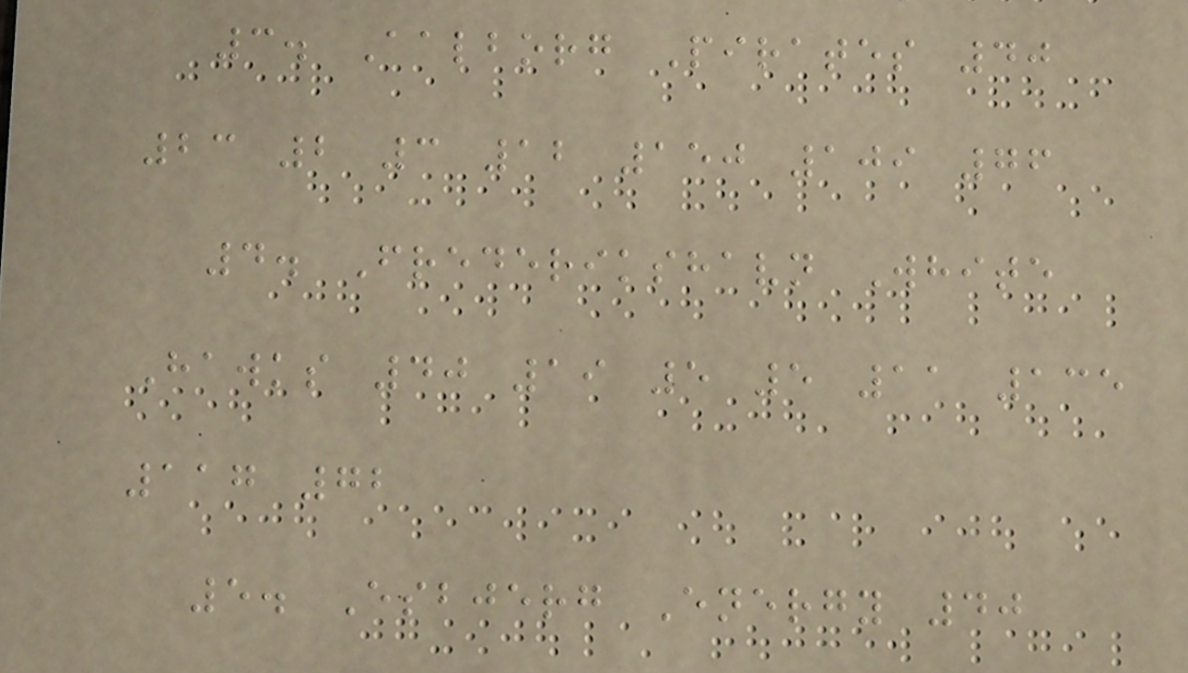3. Aalborg Pirates 40
23 2 3 12 150 109 76
4. Frederikshavn White
Hawks 40 19 5 5 11 135
117 72
5. Esbjerg Energy 40
